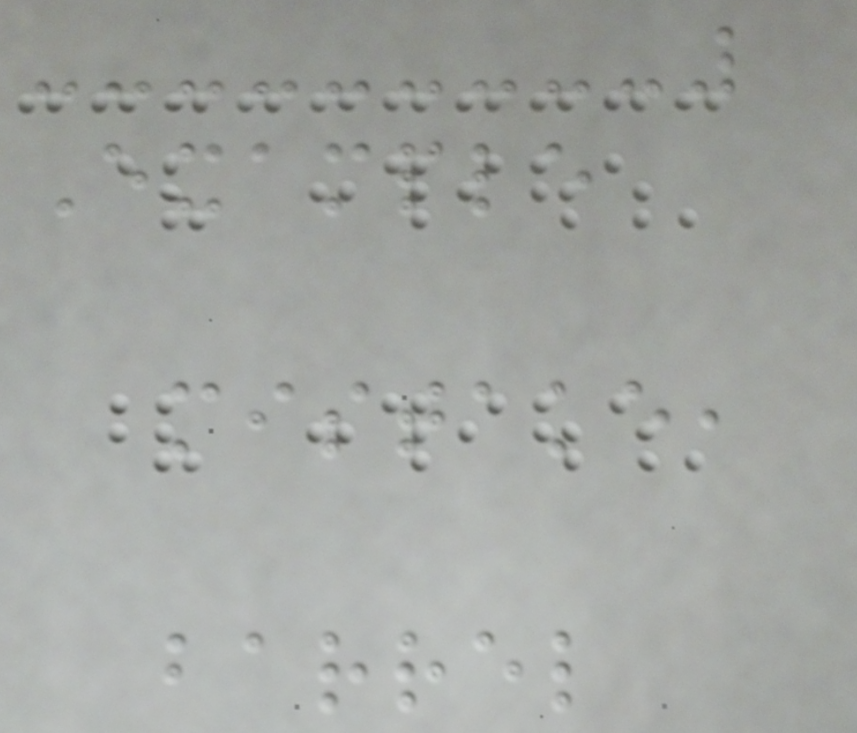Example
mistake,
barrel
